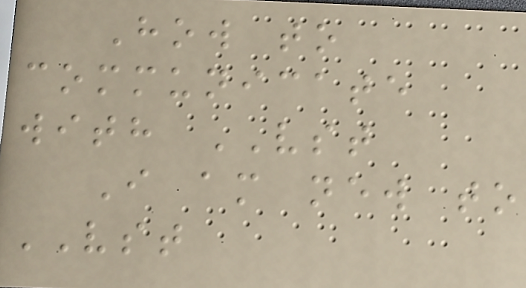How to
communicate
with VST
I am new to
VST
